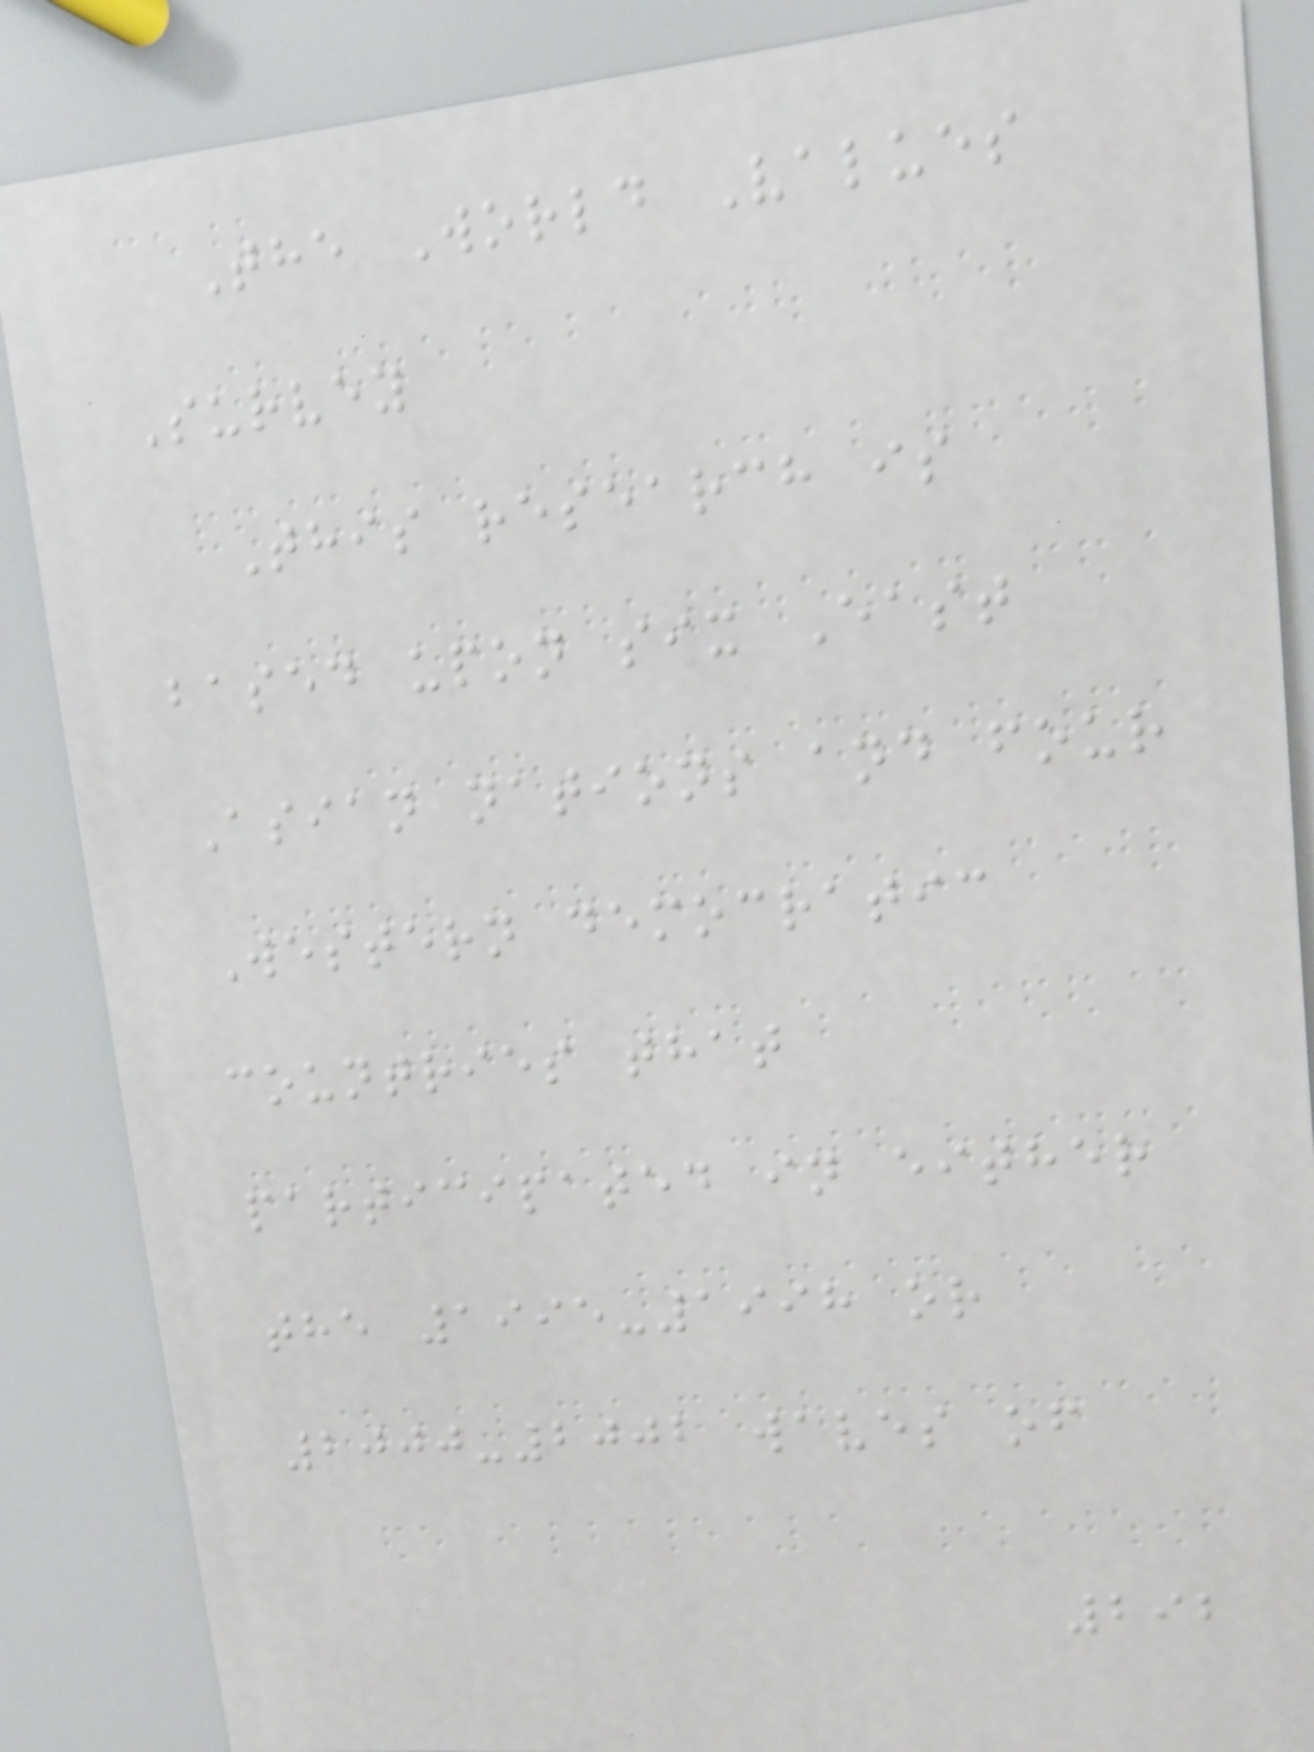The World Values
Survey
This research is
based upon six East
Asian nations and four
Western democratic
countries that
participated in either
the 1995-1998 or
2000-2002 waves of
292
